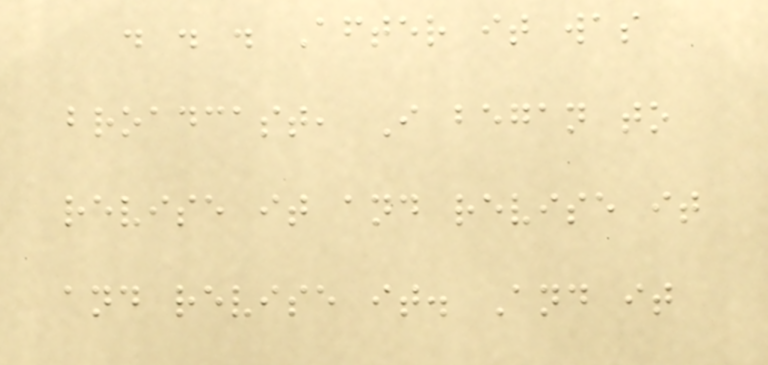. . . After it was
broadcast, I began to
revise it and revise it
and revise it. And it
